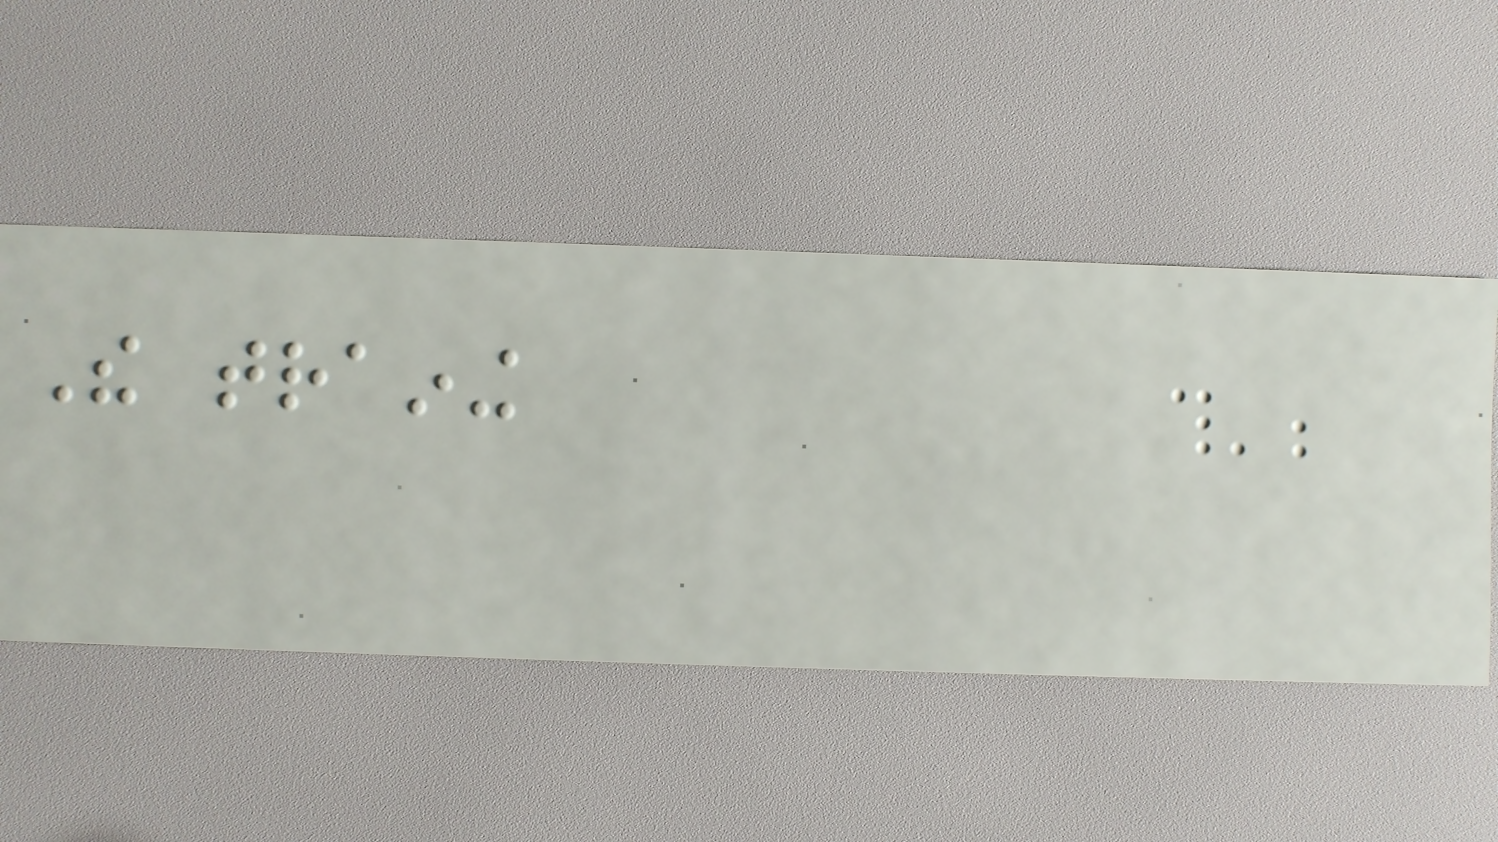The training
